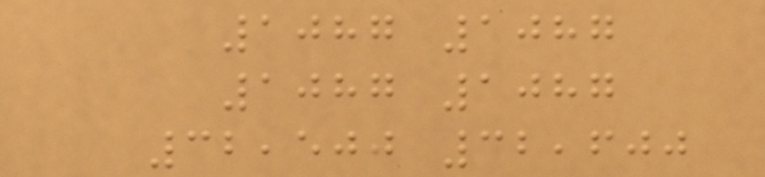1087 1087
1087 1087
32,500 32,600
